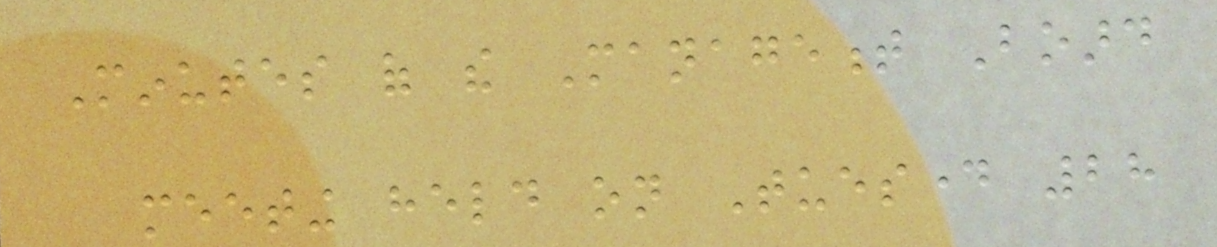Minutes of the Management Board
meeting held on Tuesday 28
